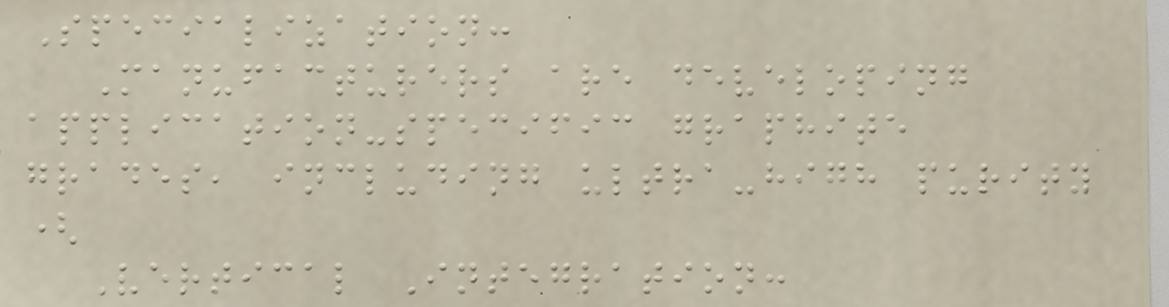Specialization:
Manufacturers are developing
application-specific graphite
grades, including ultra-high purity
(
Vertical Integration:
